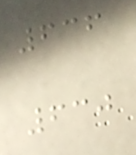636
630
